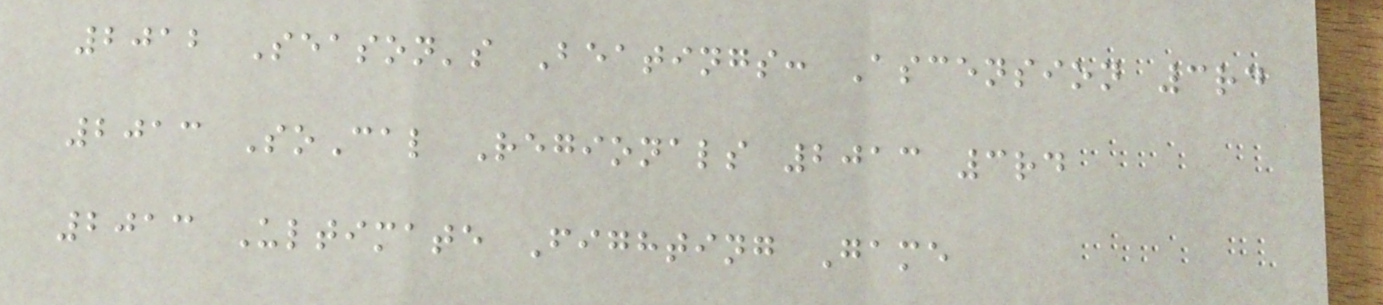2012 Season's Beatings: Ascension 3rd
2013 SoCal Regionals 2013 3rd
2013 Ultimate Fighting Game
